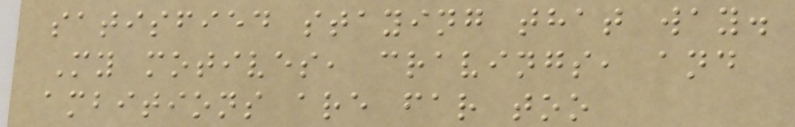satisfied staying that way.
My motives, cravings, and
ambitions are far too
